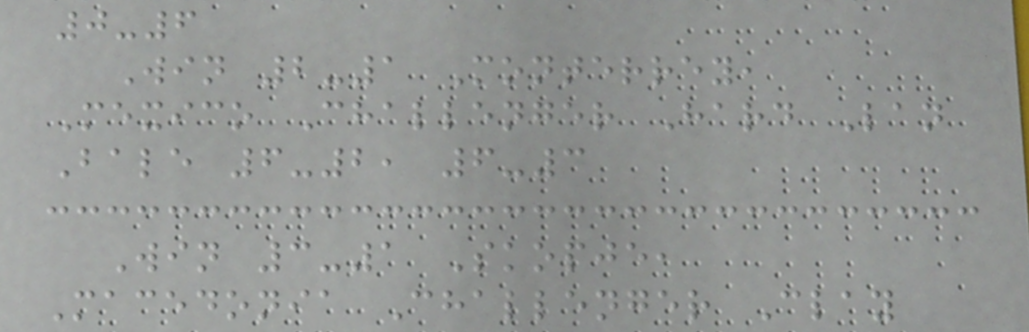0-6
Win 2-1 Monterrey,
Mexico Challenger Hard Lan
Bale 6-2, 6-3
Win 3-1 Skopje,
Macedonia Challenger Clay
